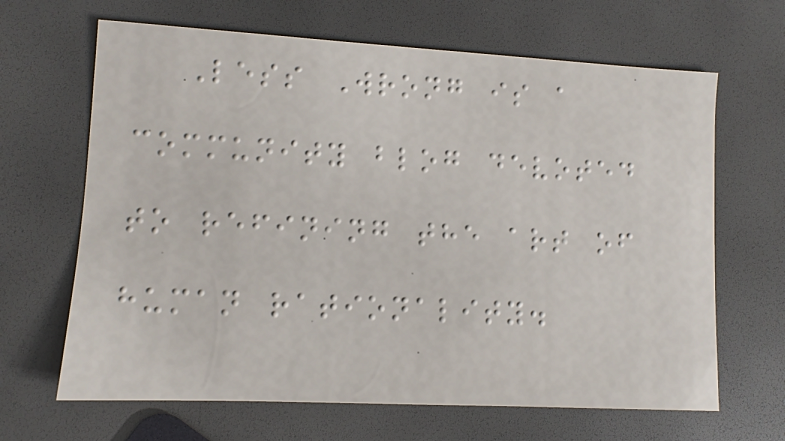Less Wrong is a
community blog devoted
to refining the art of
human rationality.
